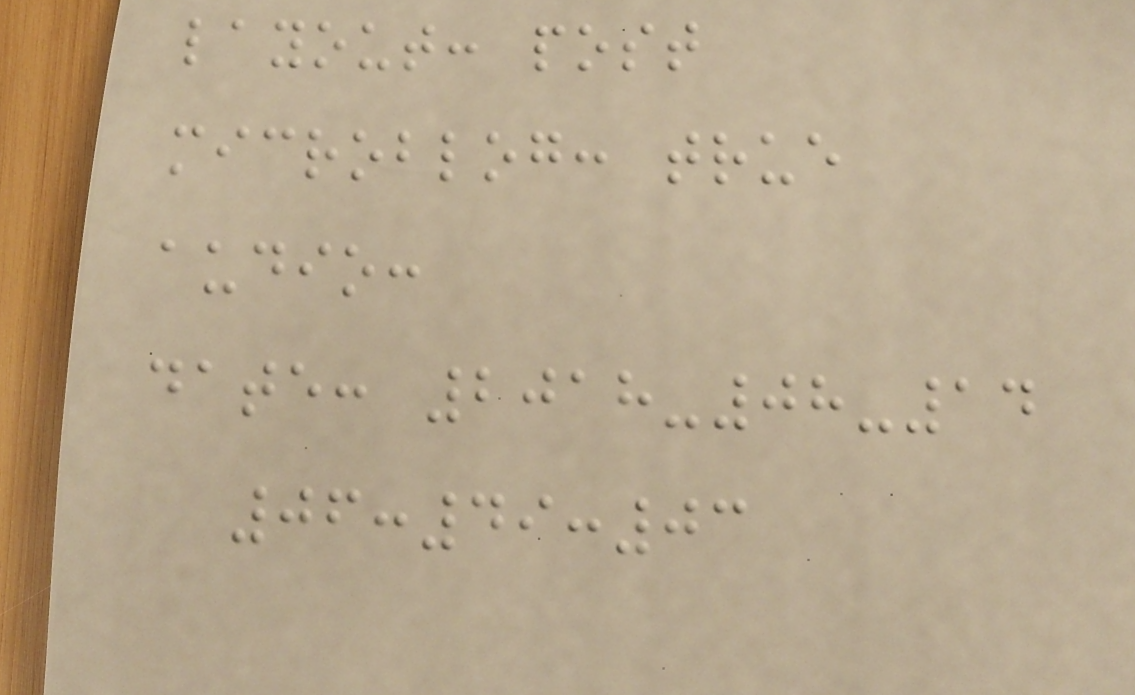layout: post
microblog: true
audio:
date: 2018-08-14
06:49:03
